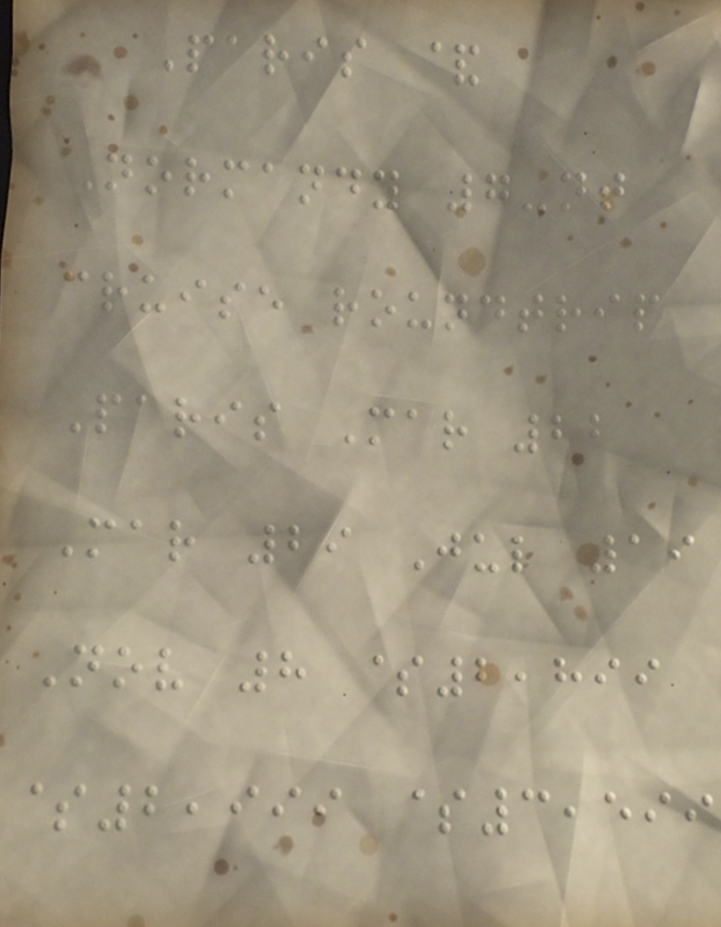Paris &
Normandy 7-nt
cruise roundtrip
Paris Mar 22
Mar 29 Jul 19
Nov 8 $2,899
$2,999 $3,599
